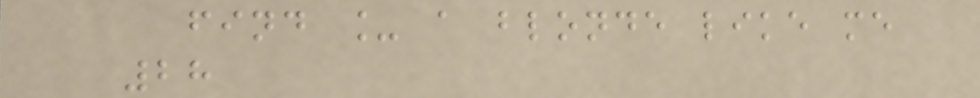find _ a blonde like me
28
